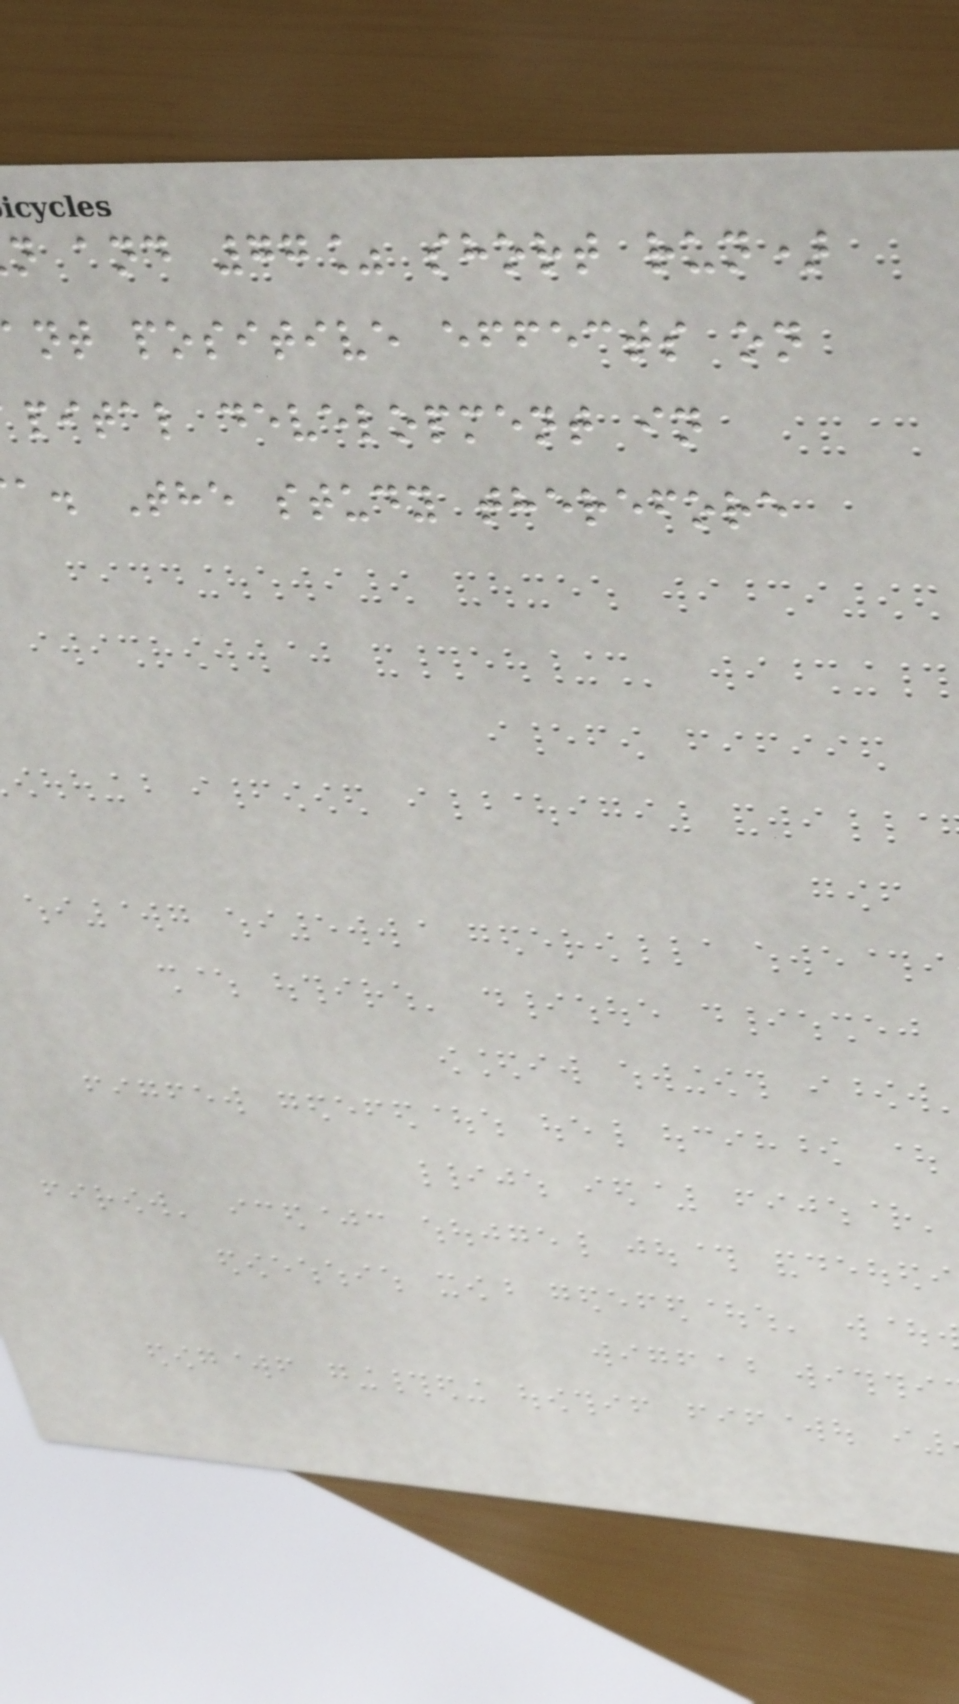n and 77% short run)
nt positive effects on
pital development in
a. The study therefore
